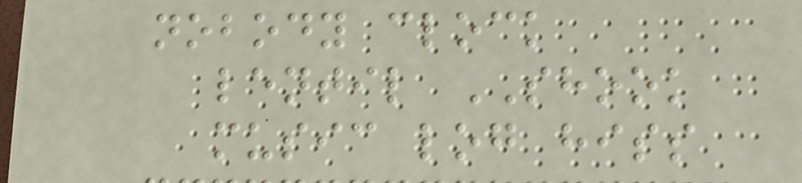nobody clock
lentil SHOOK
music log hiss
